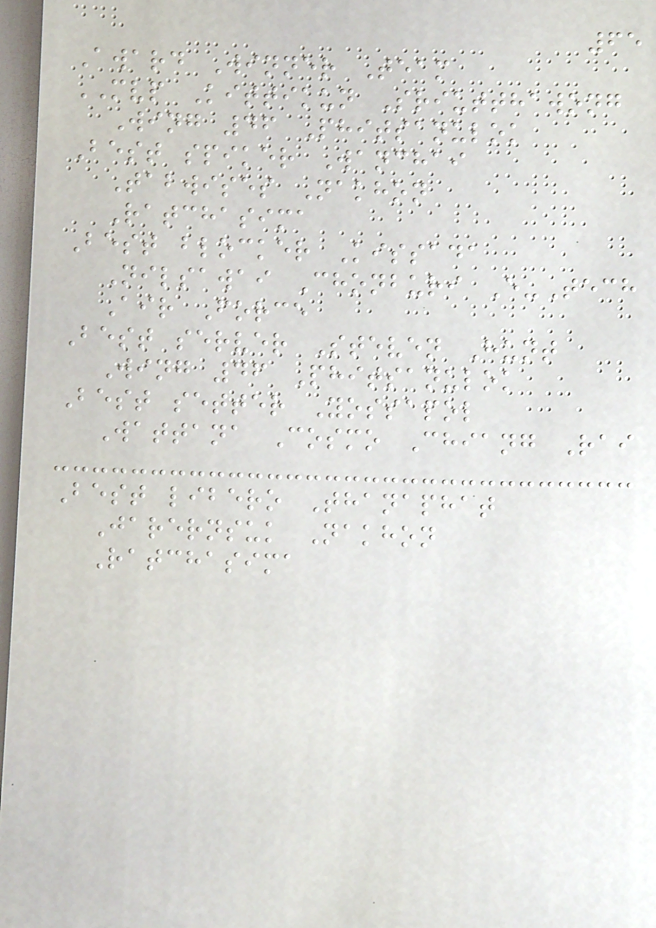65
Award Winner Team
MVP Kittikun Sriutthawong
Wing 46 Phitsanulok
Best spiker Wanchai
Tabwises Nakhon
Ratchasima
Best blocker Kissada
Nilsawai Chonburi E-Tech
Air Force
Best server Steven Hunt
Wing 46 Phitsanulok
Best setter Yossapol
Wattana Cosmo Chiang Rai
Best libero Thanaphat
Jarernsuk Nakhon
Ratchasima
